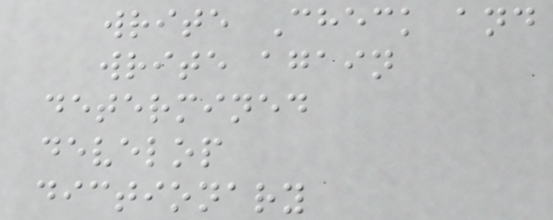write Check and
write again
determined
develop
dictionary
